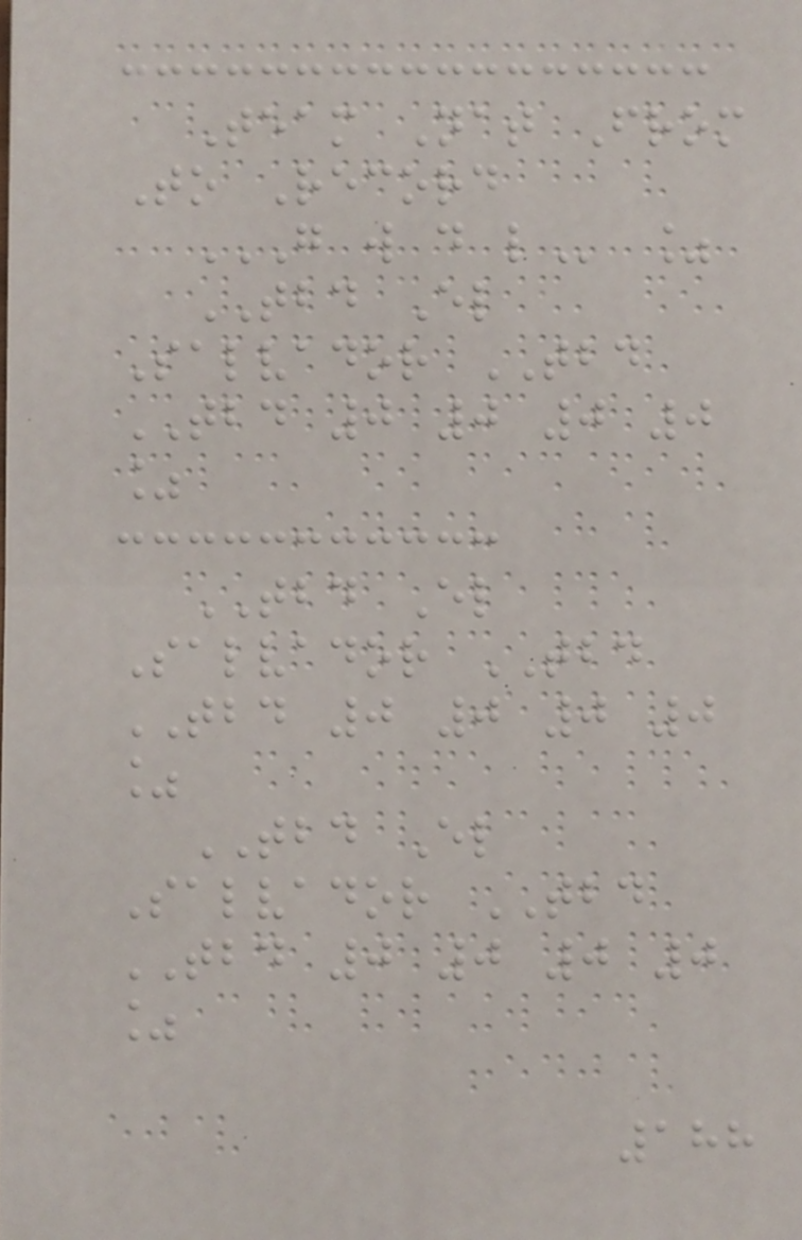Team Nat From
To Record
G W D L %
TBD El
Salvador TBD
TBD 0 0 0 0
%
TBD El
Salvador TBD
TBD 0 0 0 0
%
TBD El
Salvador TBD
TBD 0 0 0 0
%
188
